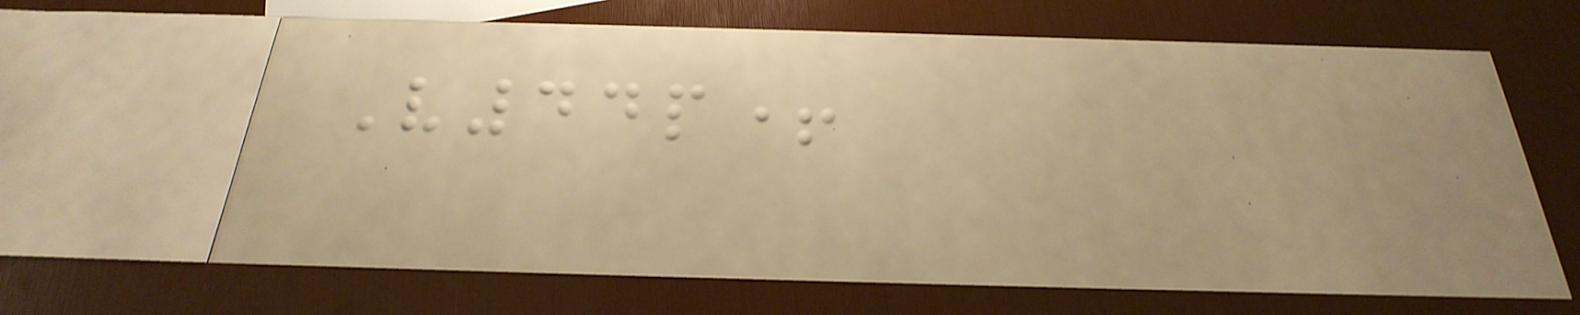V44p+
